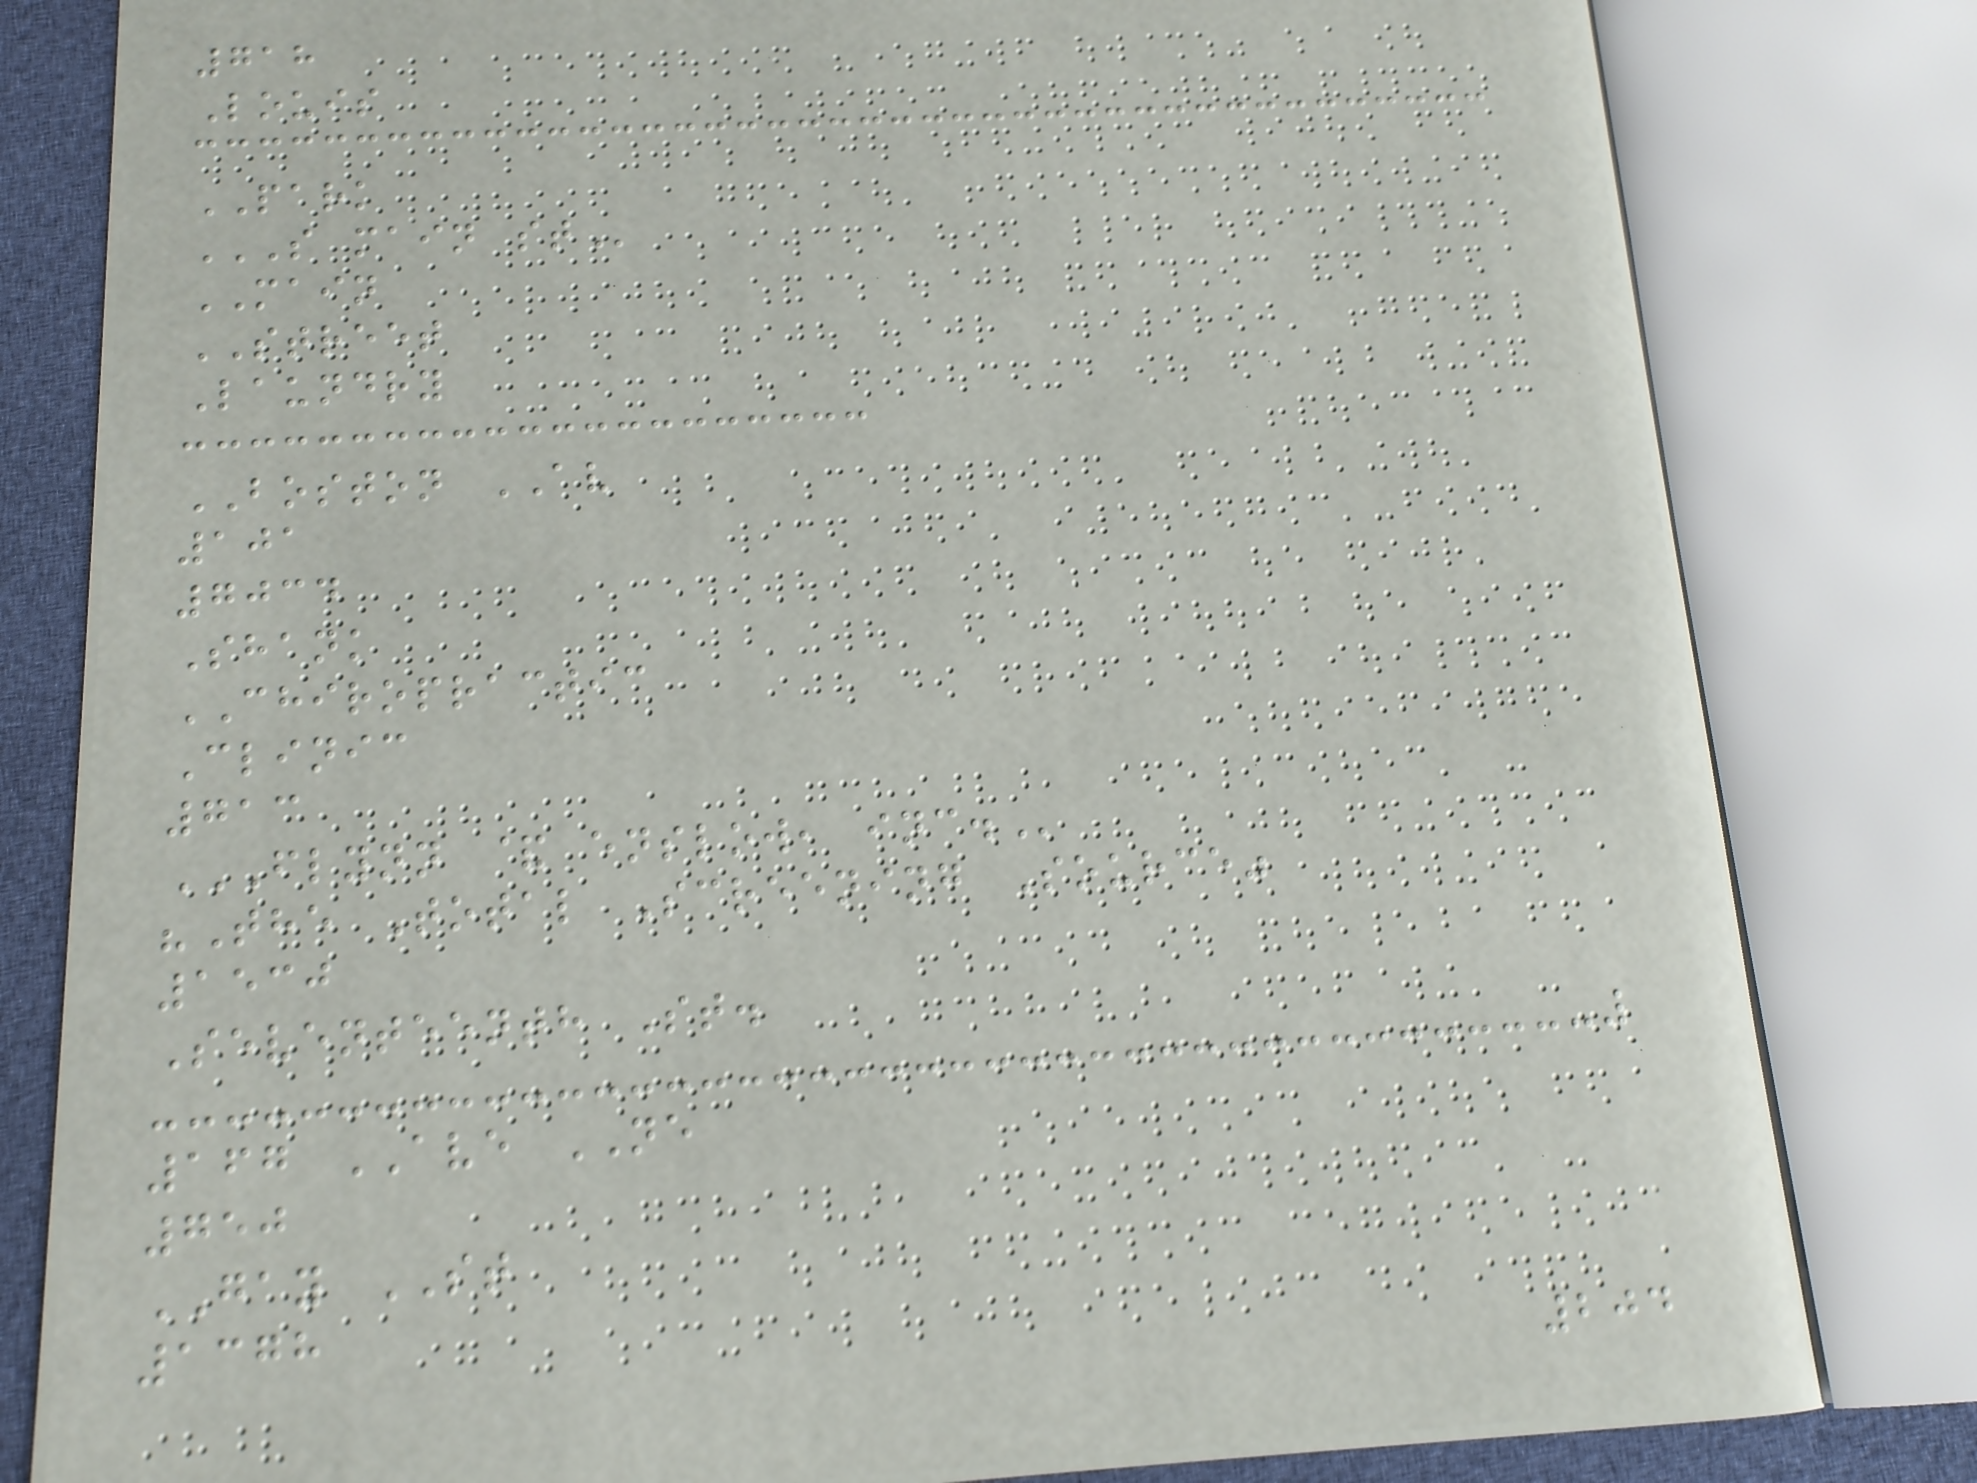718
Louis
PARK
S MAIN ST
MAIN
STREET
Laundry
BOSTON AV
101
7034
Shank
CHIROPRACTIC
Clinic
713
FLYNN & ENSLOW, INC.
"The Total Screening Source"
1530
Seventeenth St.
167 AVE NE
750
GAY ST
1378
204
